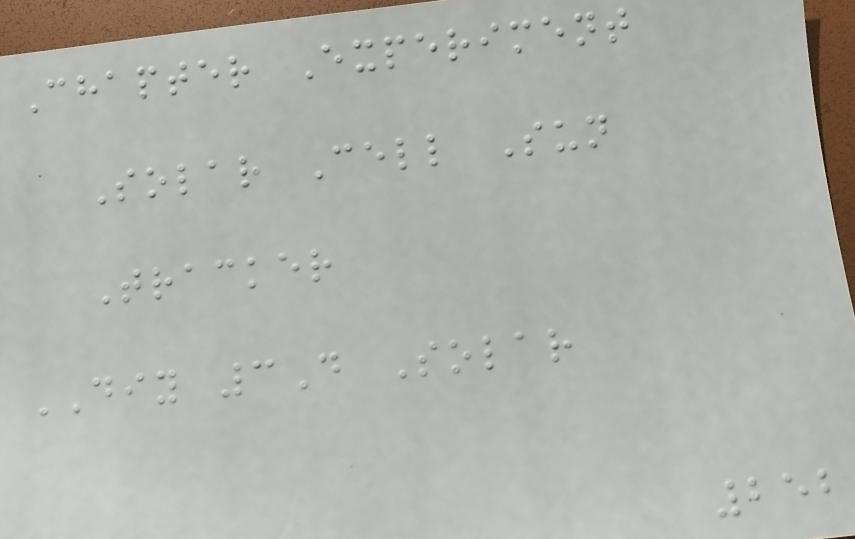Chapter Experiment
Solar Cell Sun
Tracker
DIY 3D Solar
252
